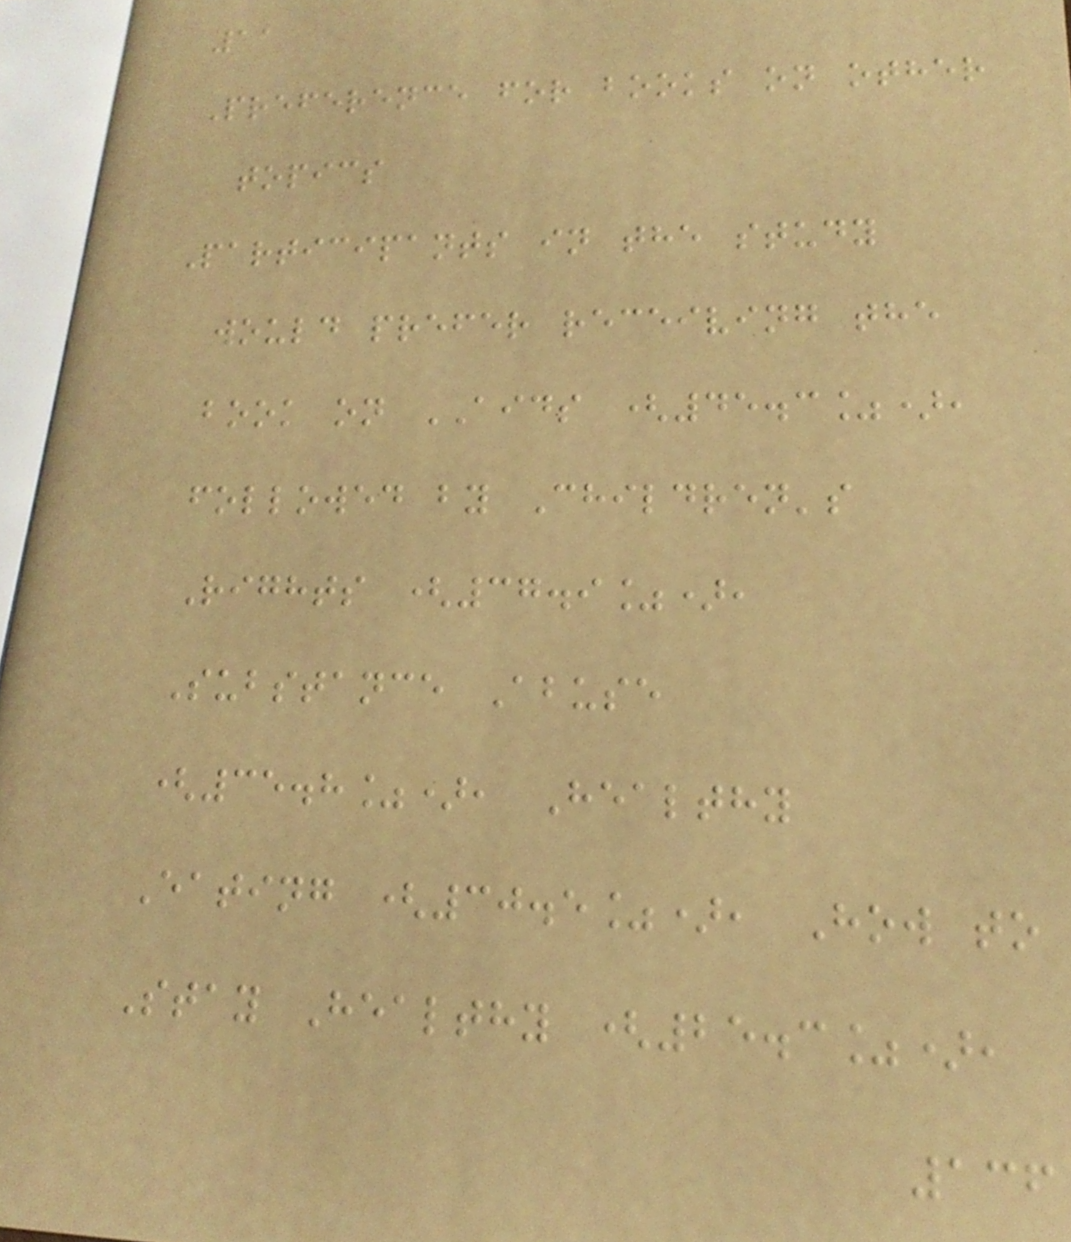11
Preference for books on other
topics
Participants in the study
would prefer receiving the
book on AIDS (45.3%),
followed by Children's
Rights (37.9%),
Substance Abuse
(35.8%), Healthy
Eating (30.5%), How to
Stay Healthy (25.3%),
136
